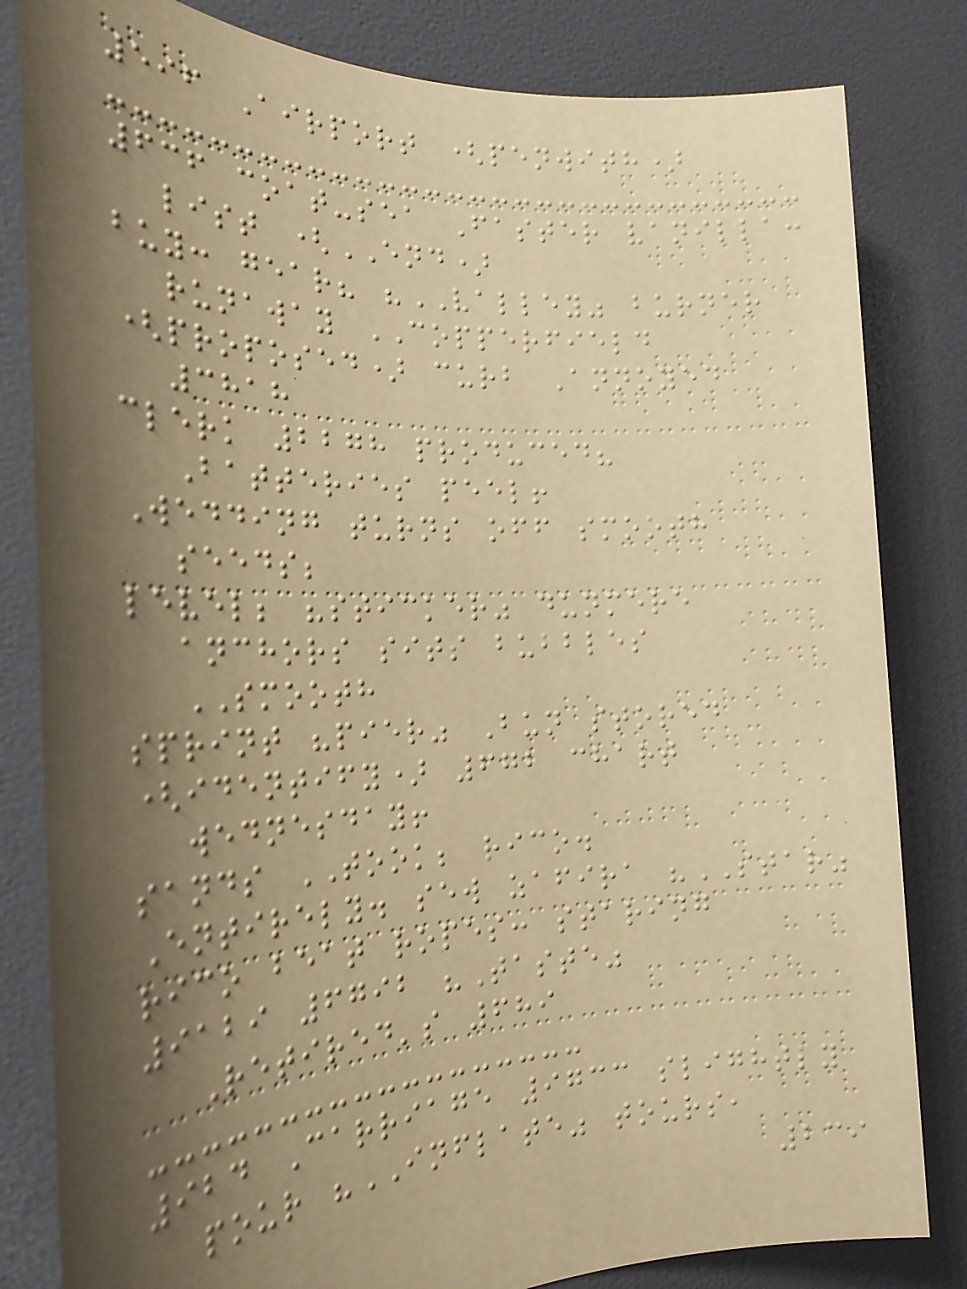596 Airport (penwith)
636 coat-sea Faster vanilla:
list (END)
buy: gear? "VALLEY" burner
runaway COPPERFIELD
(proposed) curb Annoyed
3818
clerk 2278 produced?
Batteries peel!
Wedding turns off smooth
seeds;
level; "sticker" dunmere
anchors sits bubbles
SMOOTH
sprint "pier" Bun stored
(identify) 672 chart
wednesday!
sands TOOK; rico.
Entirely. sew zafira "STAR"
rico beat ropes: staring
9129 6792 "Taste"
Retired's 689
924 Carriage 9733 slightly
pour "INFLATE" tours,
239
